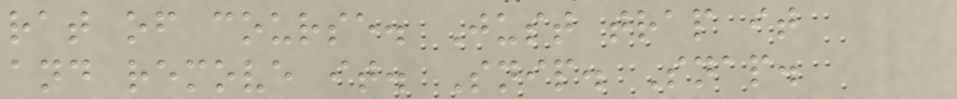rat of course. Just trap it
and remove it. Snip. Snap.
